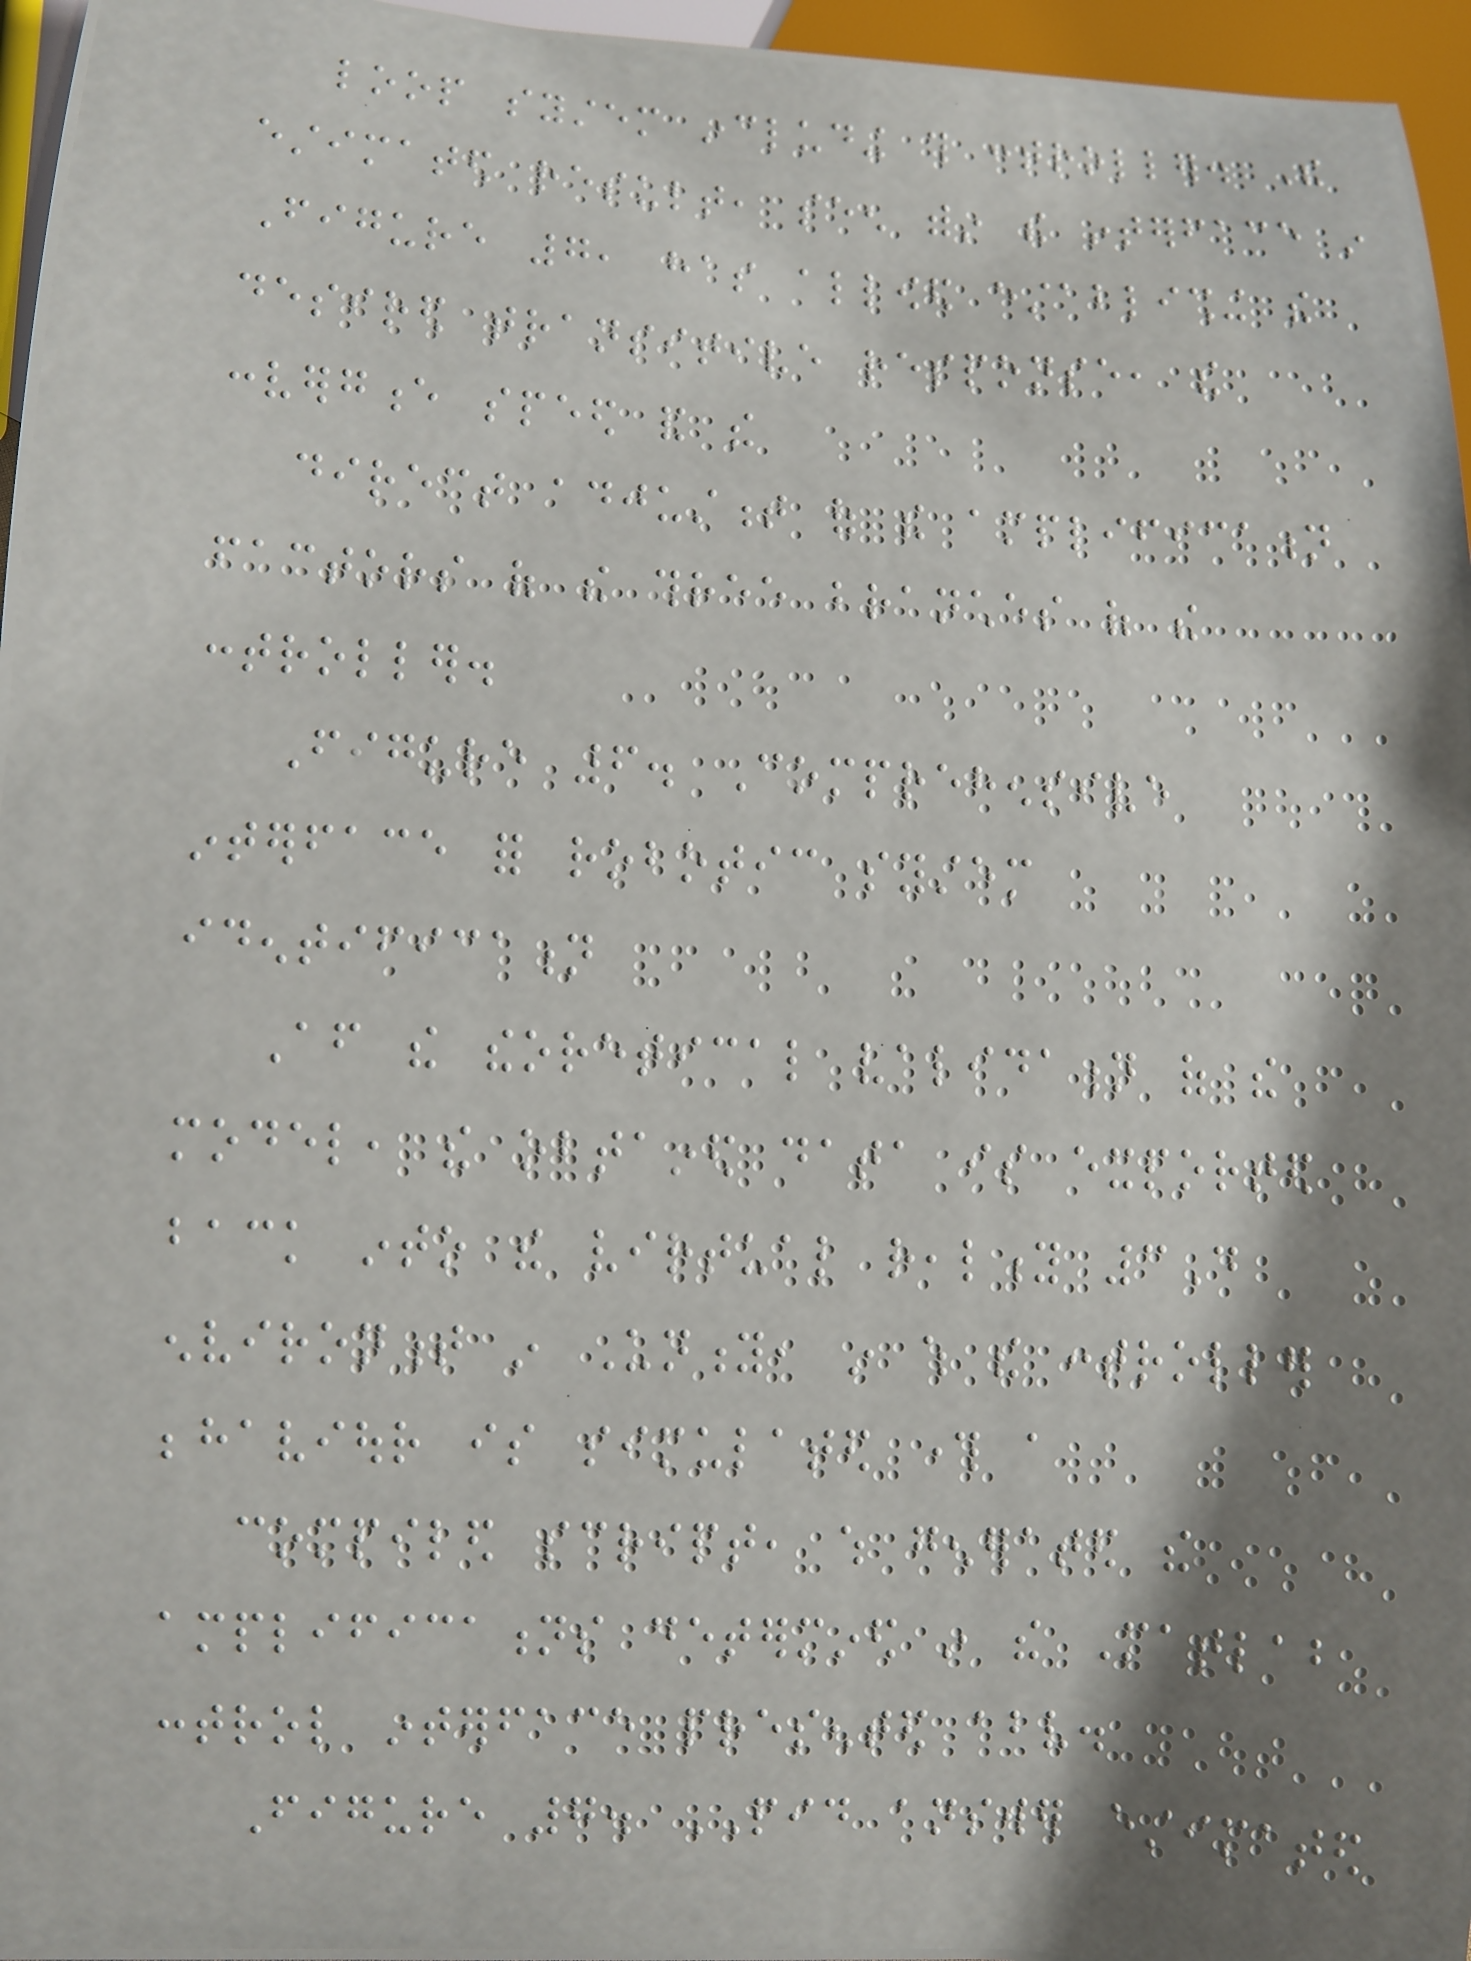loop system including this controller. The
estimated result, seen within the interface in
Figure 7, has allowed establishing the
desired transitive response, the
convergence speed and the
direct adjustment of the amplification
factors of the three branches of the
controller.
Figure 6. Comprehensive
interface for robotic system
identification
After the theoretical validation of the
model, the obtained data is exported
back into the virtual reality 3D
environment in Unity, in which the controller
behaviour is simulated through a
compiled script, which generated the
amplifications determined in the Matlab
control interface presented above.
Figure 7. PID answer estimated
